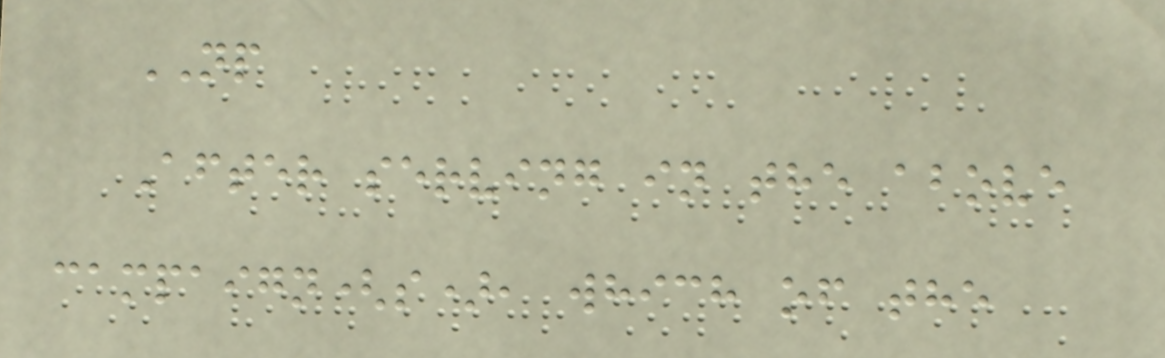NP
After serving in the above
campaign(s), which of the
